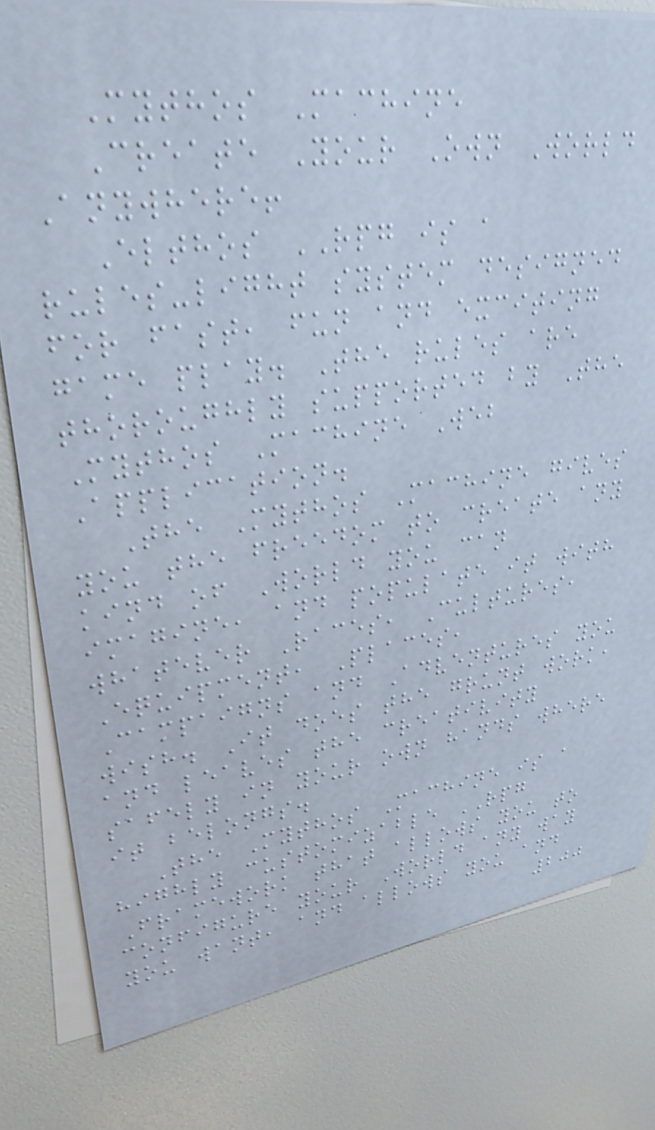Mythos Machine
Create Your Own World
Anywhere!
Elthos RPG is a
rules-light system designed
for fast, fun and exciting
game play. The rules are
thoroughly supported by The
Mythos Machine Web
Application.
The Mythos Machine gives
you the freedom to create any
kind of World you can
imagine, and populate it with
whatever Races, Cultures,
Equipment, Places,
Campaigns and Adventures you
wish. It does the grunt work,
and leaves the creativity
safely in your own hands where
it belongs.
The Mythos Machine is a
highly customizable RPG
Framework that allows you to
configure your World any way
you want, and allows you and
200
